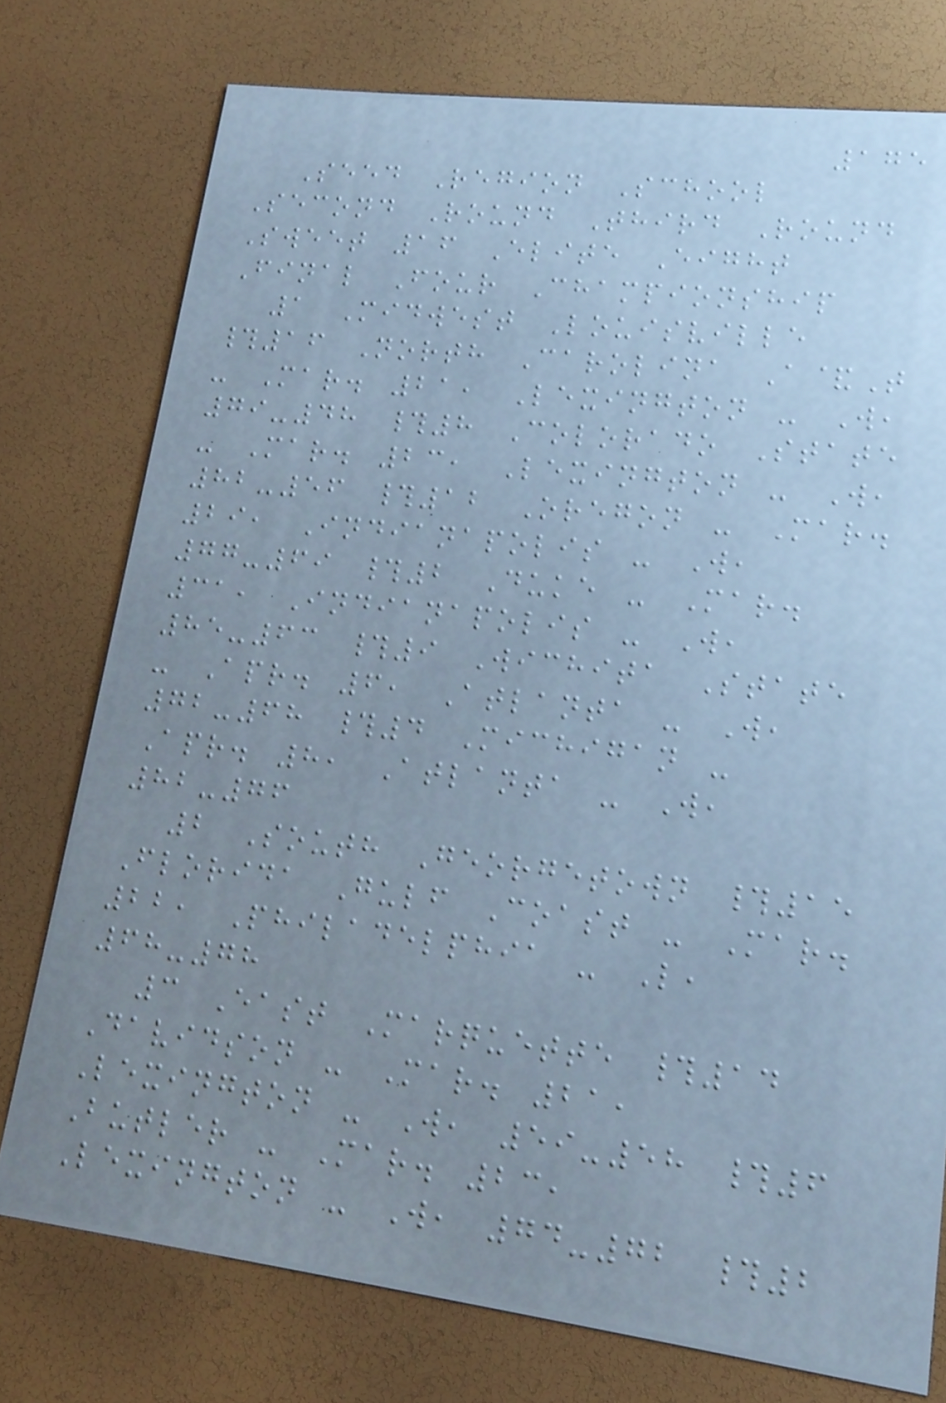175
Seed Region School
Second Round Third Round
Sweet 16 Elite Eight
Final Four Championship
1 Midwest Louisville
#16 North Carolina A&T
- Mar. 21, Lexington - W,
79-48 #8 Colorado State
- Mar. 23, Lexington - W,
82-56 #12 Oregon - Mar.
29, Indianapolis - W,
77-69 #2 Duke - Mar.
31, Indianapolis - W,
85-63 #9 Wichita State
- Apr. 6, Atlanta - W,
72-68 #4 Michigan -
Apr. 8, Atlanta - W,
82-76
2 South Georgetown #15
Florida Gulf Coast - Mar.
22, Philadelphia - L,
68-78
3 East Marquette #14
Davidson - Mar. 21,
Lexington - W, 59-58 #6
Butler - Mar. 23,
Lexington - W, 74-72 #2
